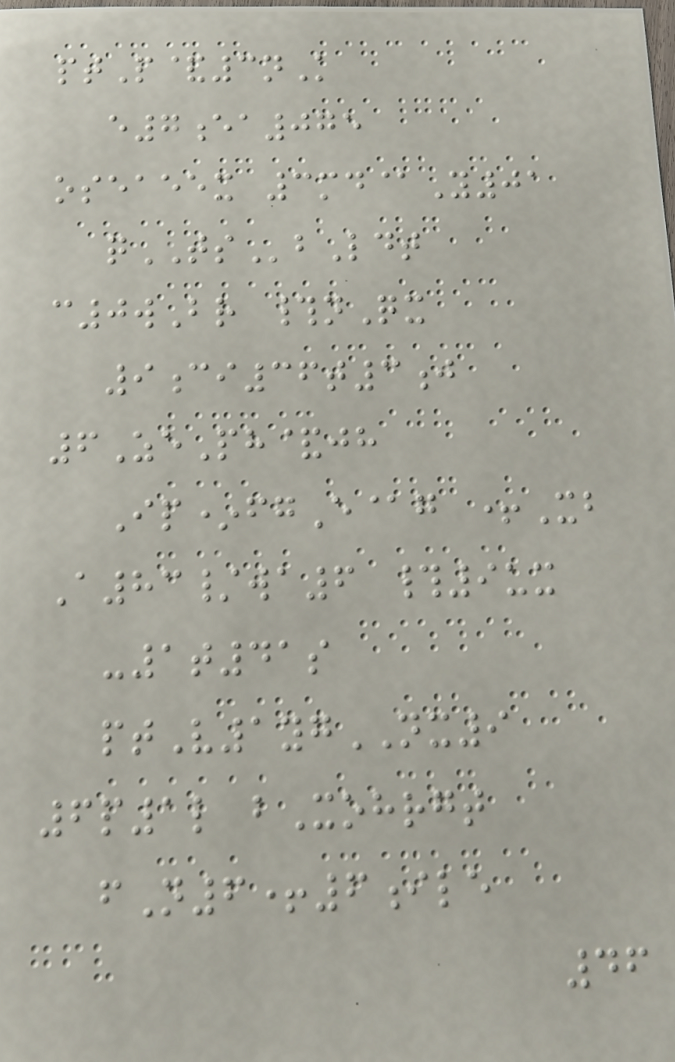ptP&3nK
e7ea075
oseaeex 3md@Y01
qTSbLdt
c0wBr #nQx
9ci36t3j
6ZePh&jh
Ip*fgE@g +Xb
A83/wa6 #9ux
-1t41s
ptV1ygNX9
6p1l bXohrgt
fN6+6ile
46
